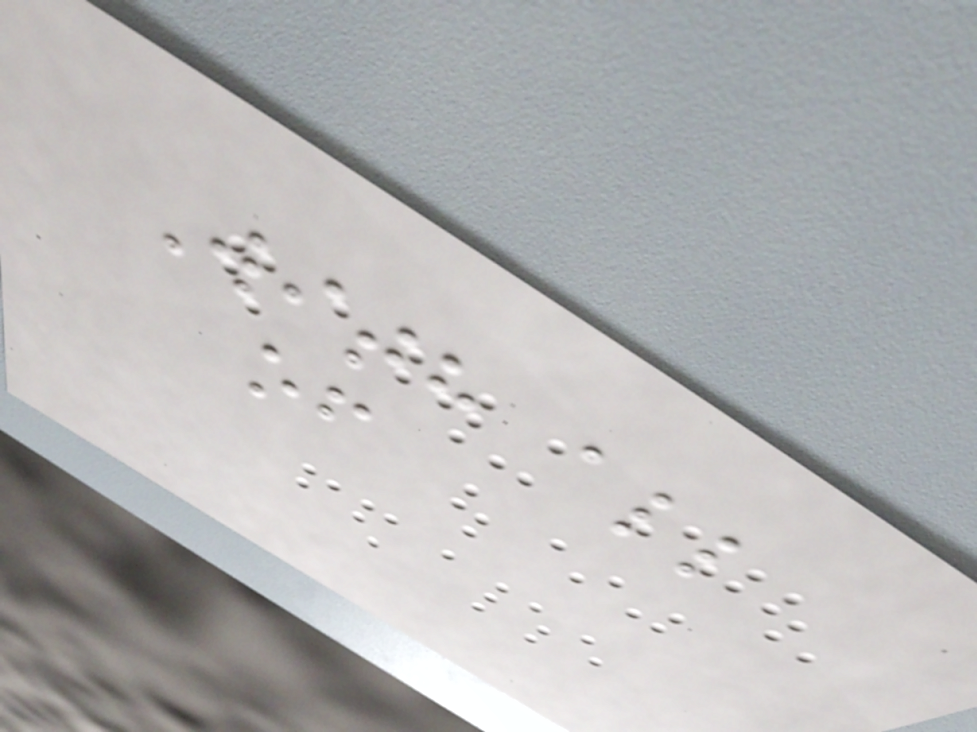With all
of
